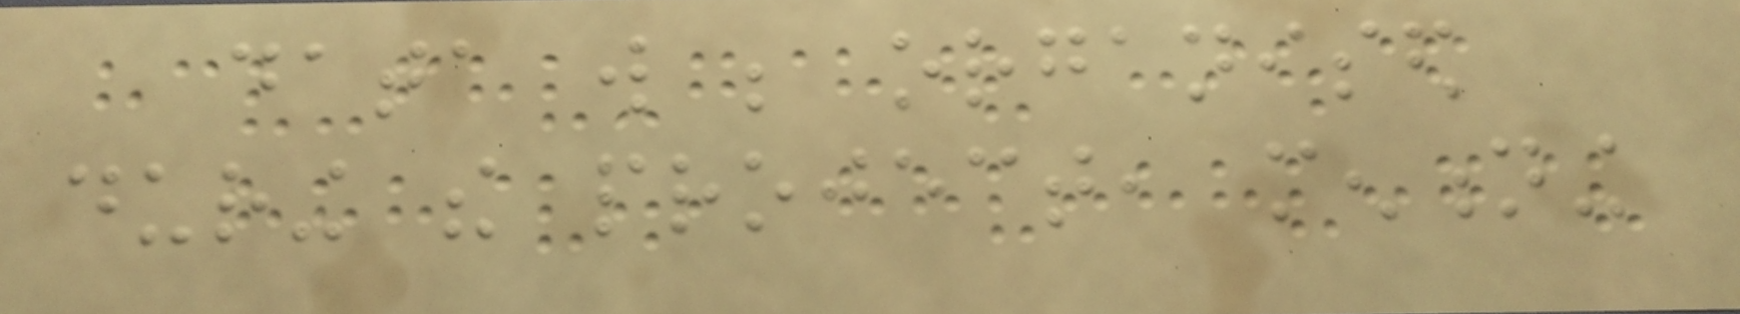data will be organised
during the project, mentioning
